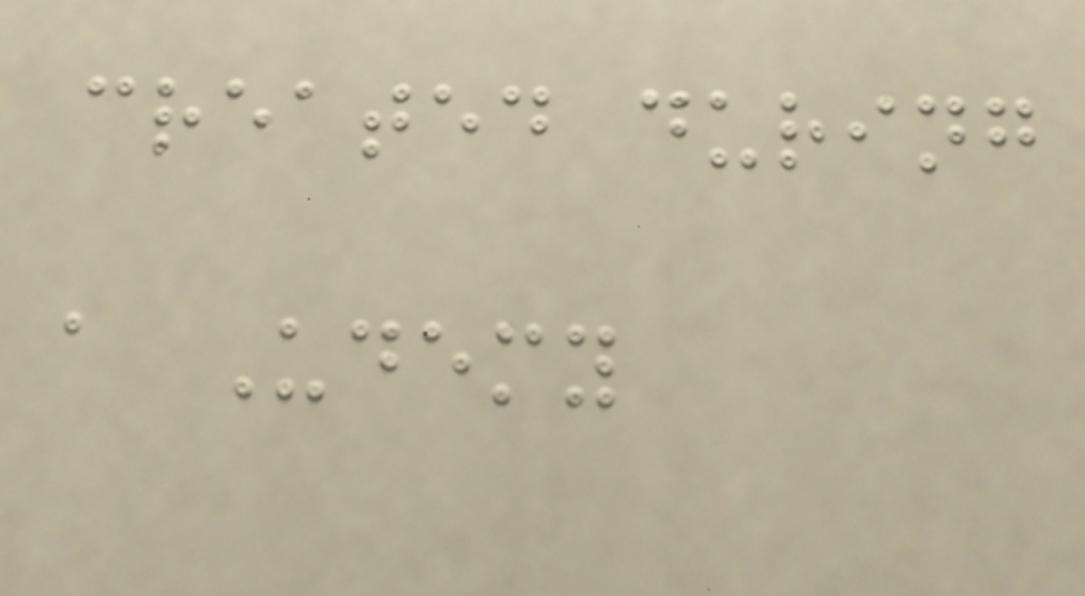created during
a Udemy
